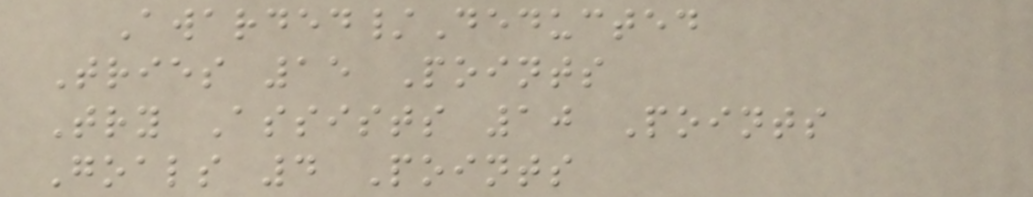Awarded/Deducted
Tries 15 Points
Try Assists 10 Points
Goals 4 Points
